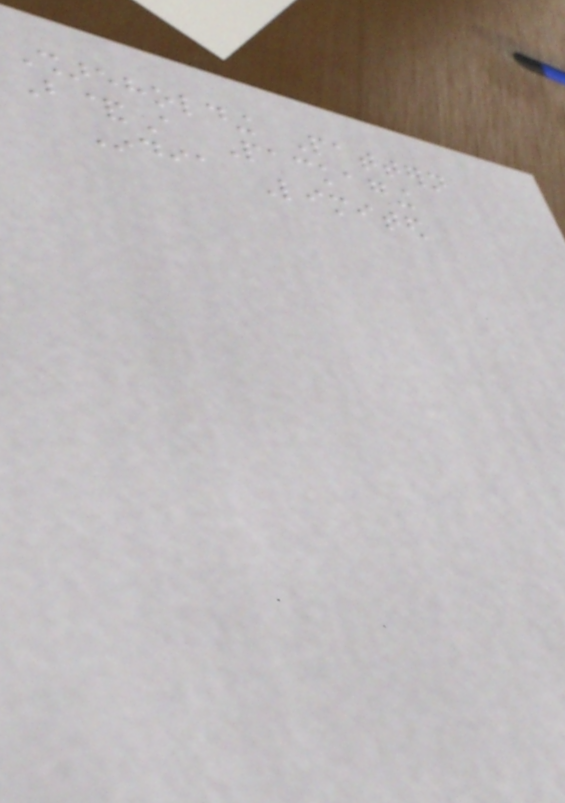Shareholding Pattern
B&A Packaging
India Limited
